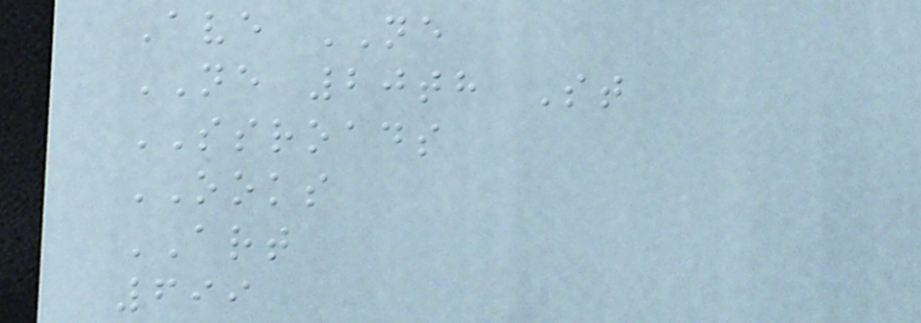Ave NE
NE 20th St
SSROADS
OOKS
ART
699
